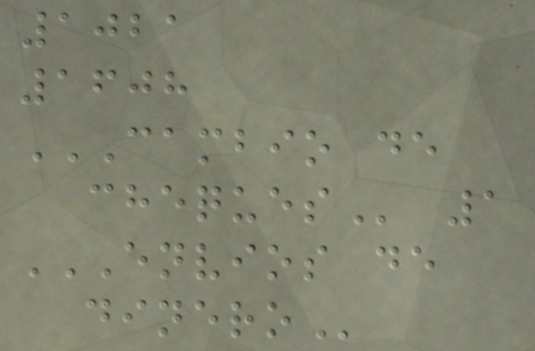1021
1608
CAMBIO DE
CHEQUES 1
ENVIOS DE
DINERO
